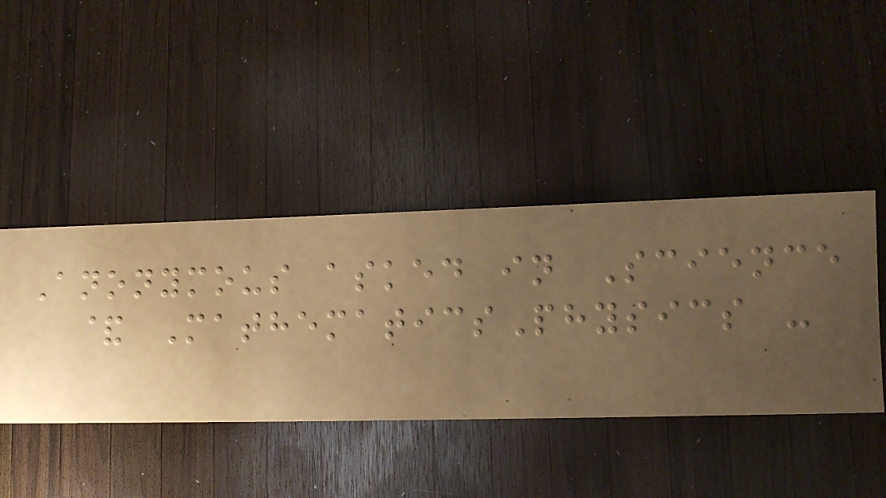Anonymous asked in Science
& MathematicsPhysics -
